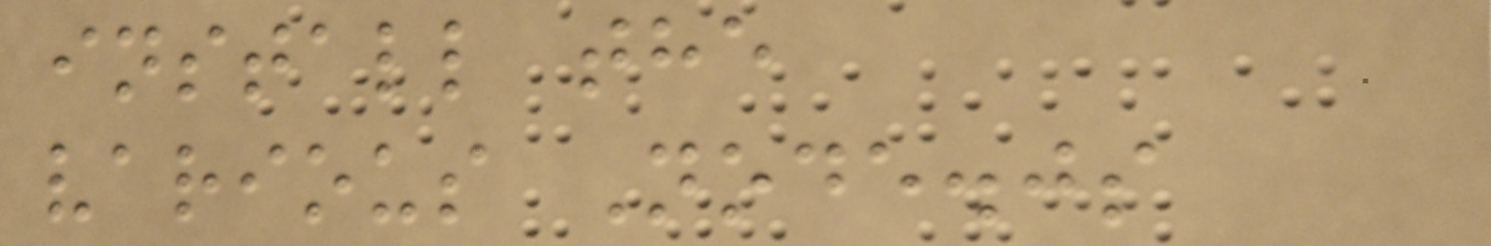install the
various Node.js
